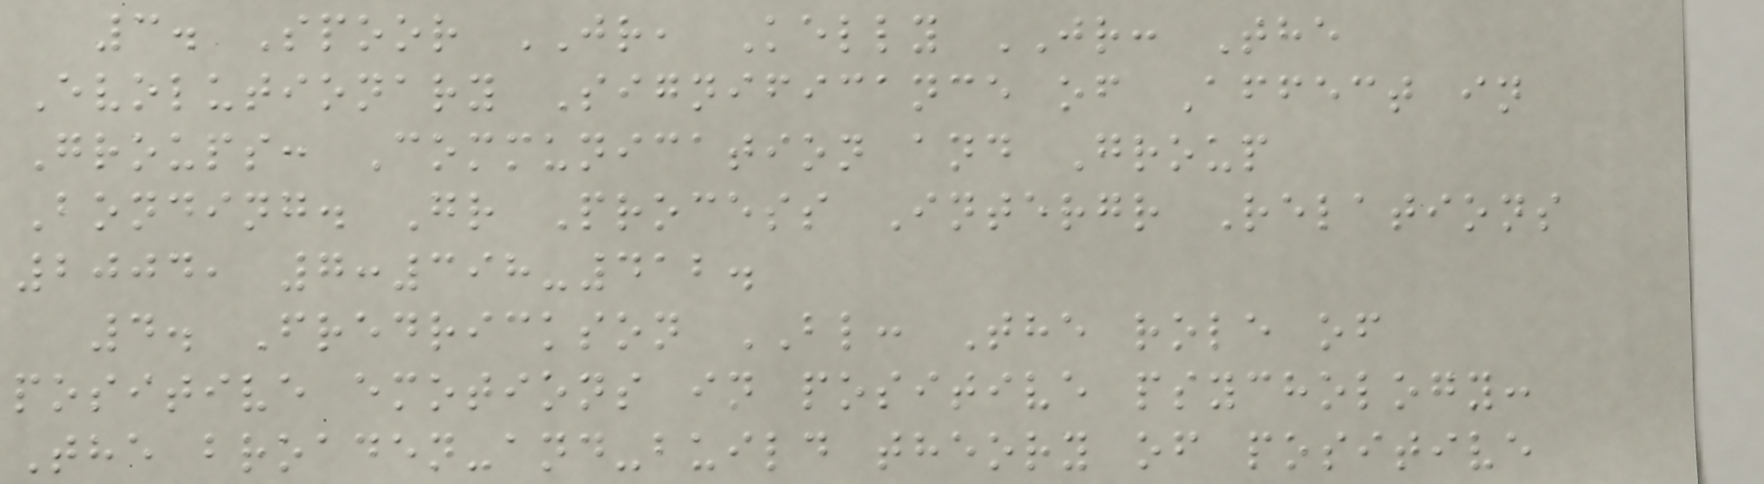3. Spoor JR, Kelly JR: The
Evolutionary Significance of Affect in
Groups: Communication and Group
Bonding. Gr Process Intergr Relations
2004, 7:398-412.
4. Fredrickson BL: The role of
positive emotions in positive psychology:
The broaden-and-build theory of positive
